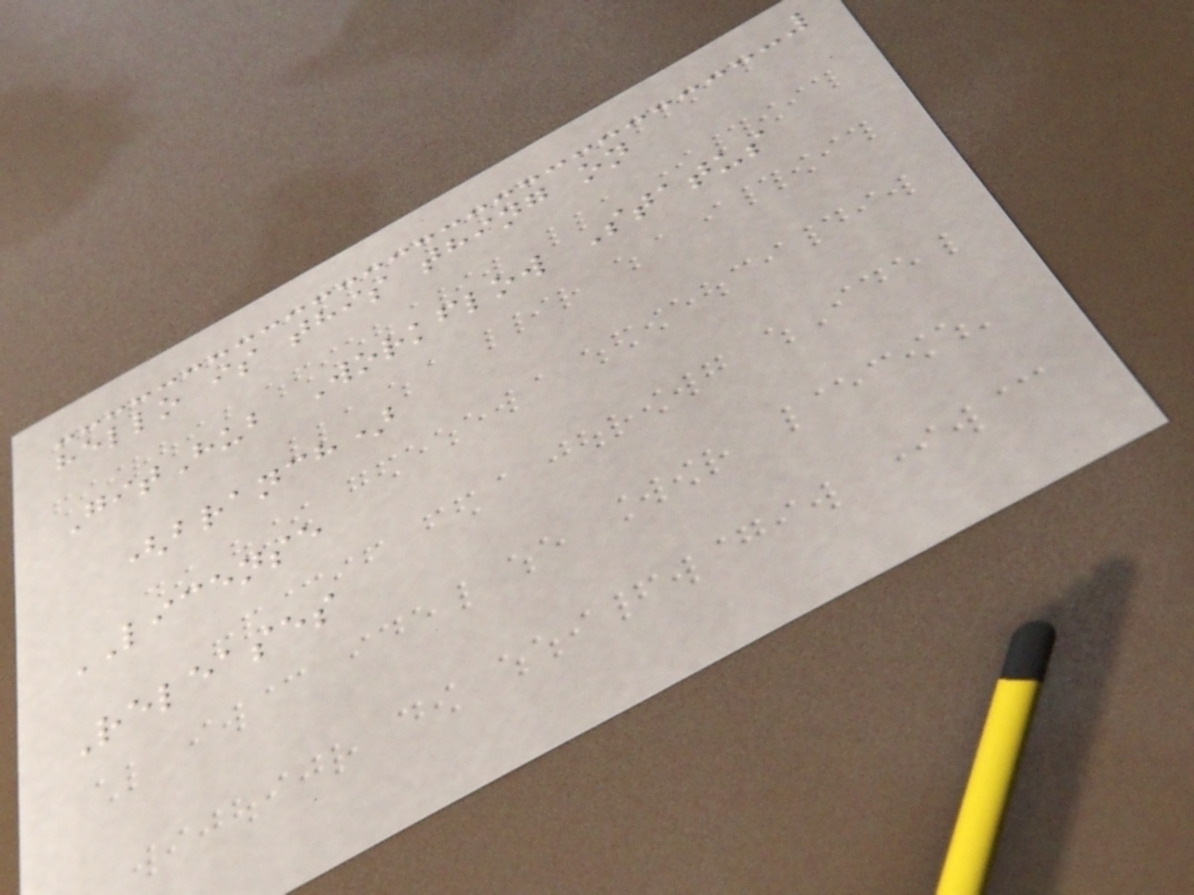hello is this thing on
GitHub Workflow Status
(branch)
LICENSE
Releases
